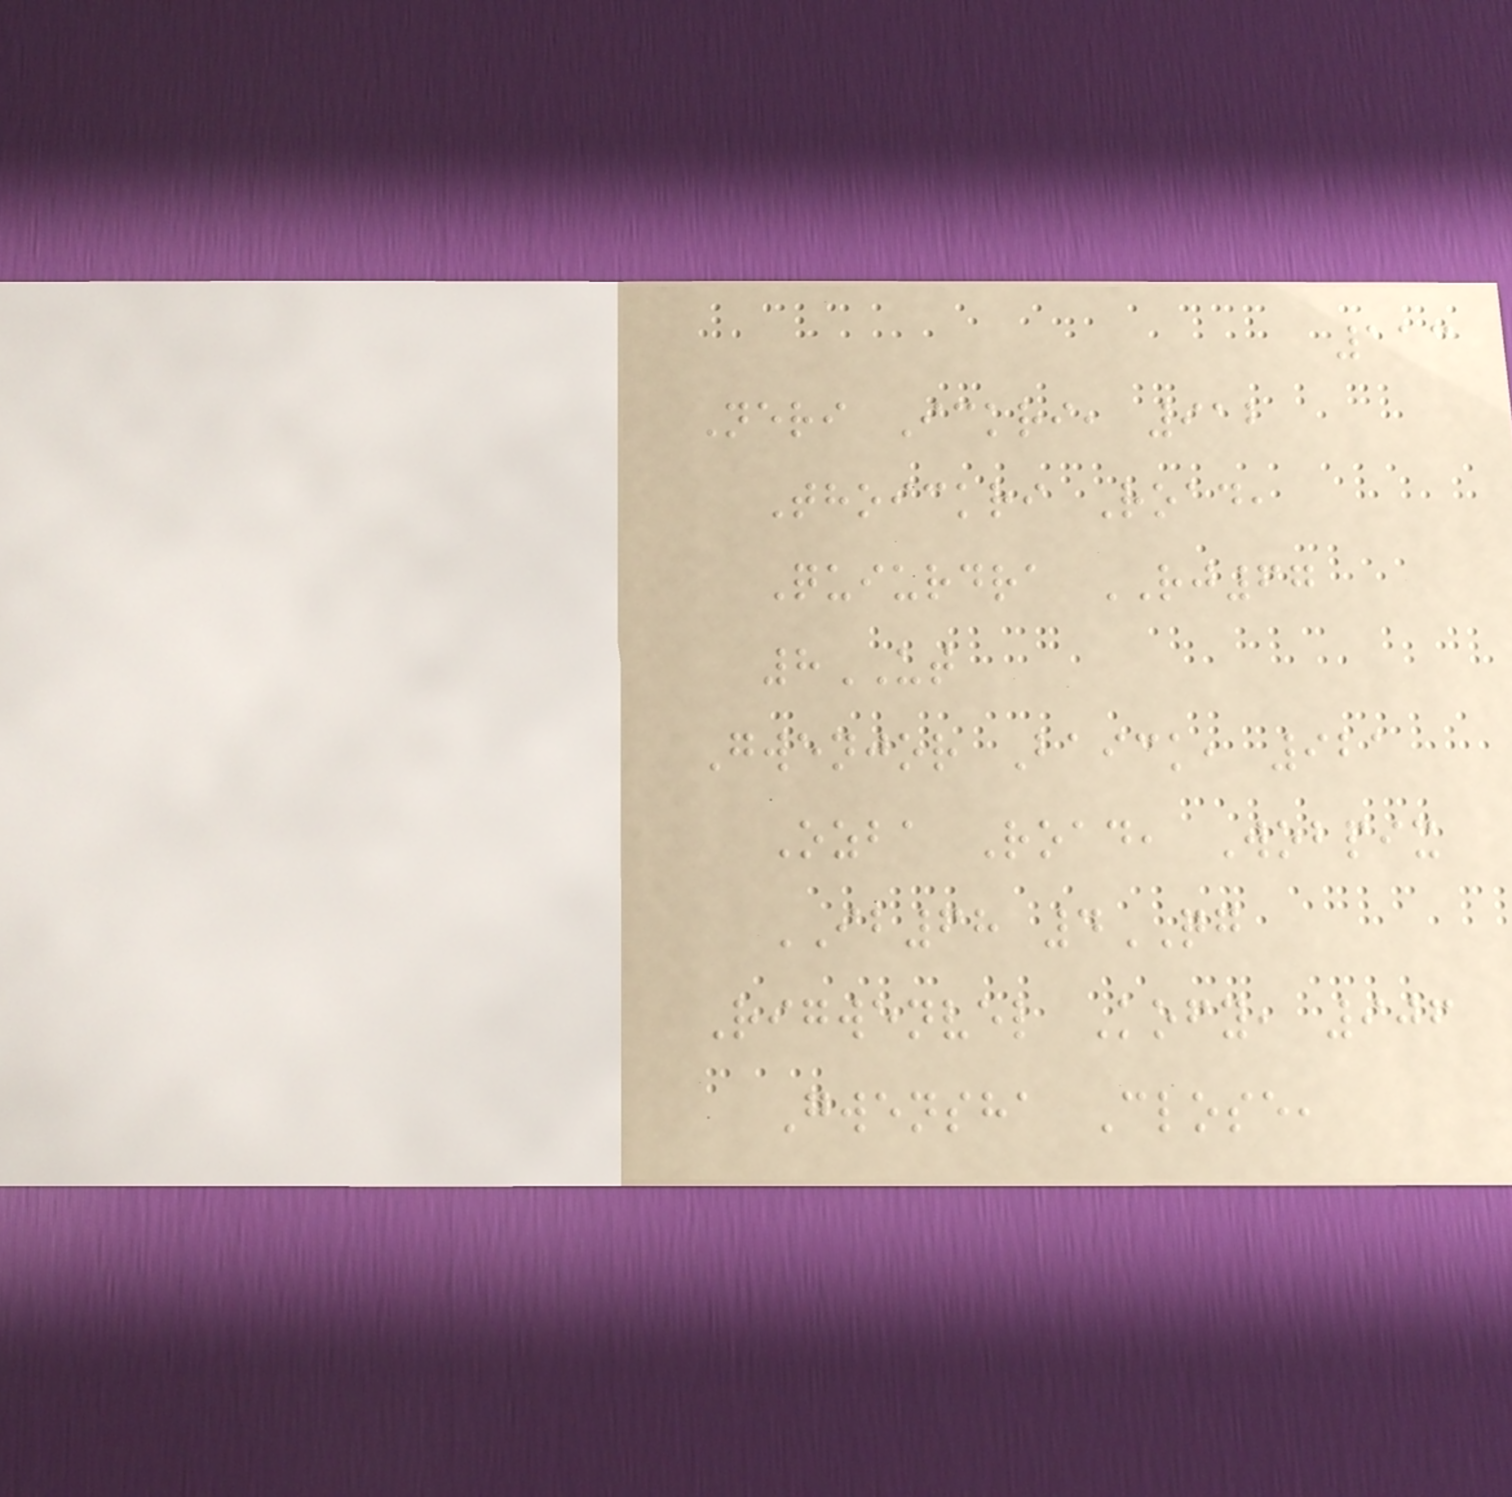113
Neri Ickri, 912
Thoickri Road,
Quiurdra RJ67
8UT
Gwenjor Baick, 921
Ozba Road, Wobpix
IB68 4QG
Rigwenvel Kofy, 906
Gwensha Close,
